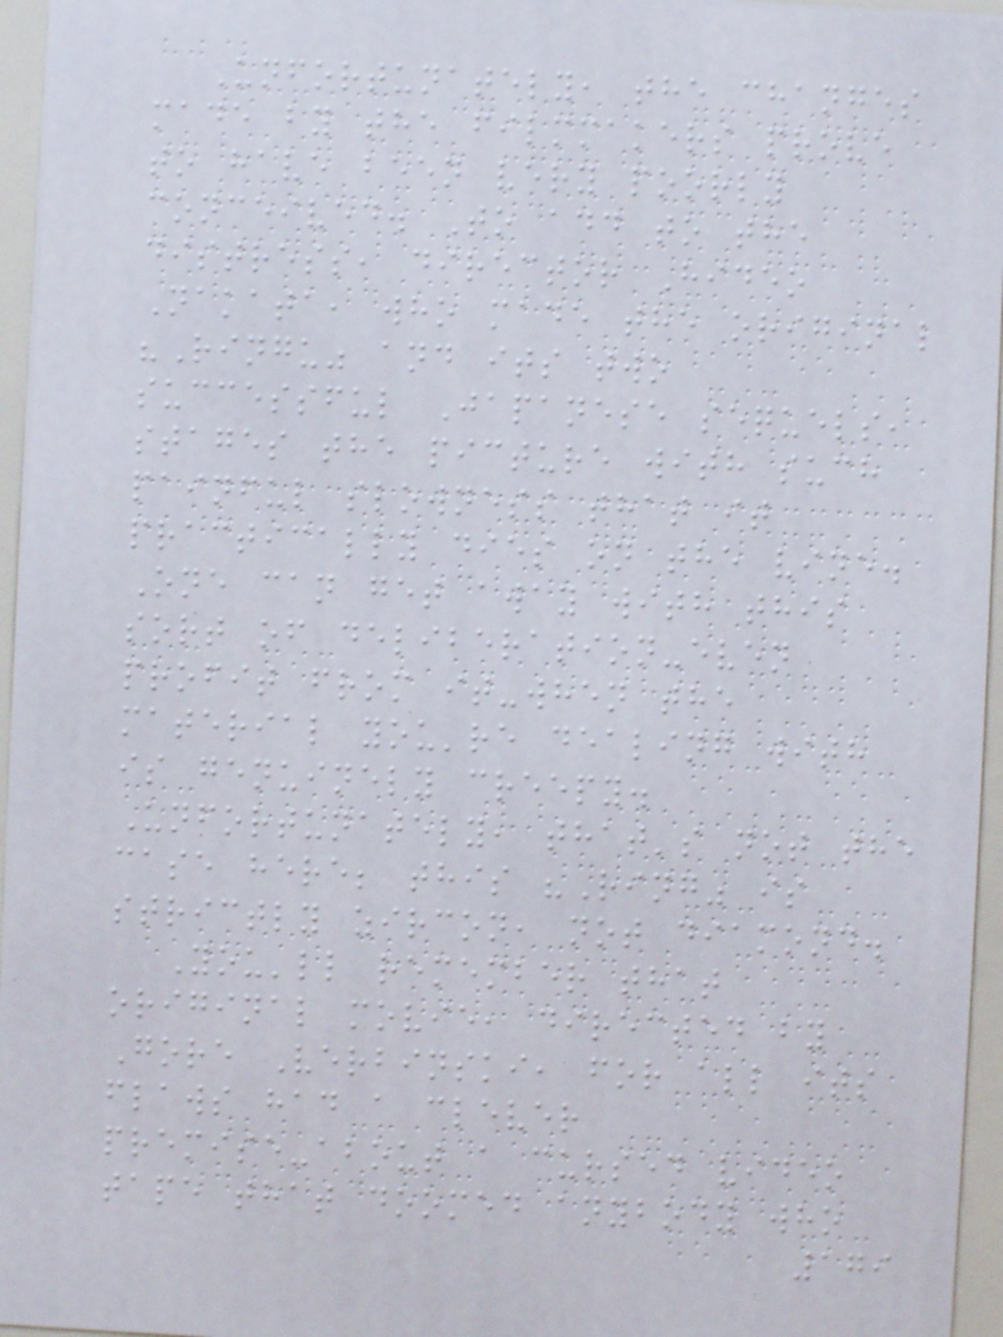Unfortunately, the changes
made by the filmmakers prove
to have been very poorly
conceived. To add to the
distress, director Hideo
Nakata, who made the original
"Ringu" and its two
successful Japanese sequels,
stages the picture with such
painful slowness that it
practically dies on the vine.
One can get away with this
sort of deliberation-even
profit from it-when the
material you're dealing with
is genuinely creepy.
Unfortunately, that's not the
case here; this "Ring" is
strictly zircon, not diamond.
You'll remember that
original movie, directed by
Gore Verbinski, for all its
flaws had a clever
premise-about a cursed video
tape that doomed anybody who
179
